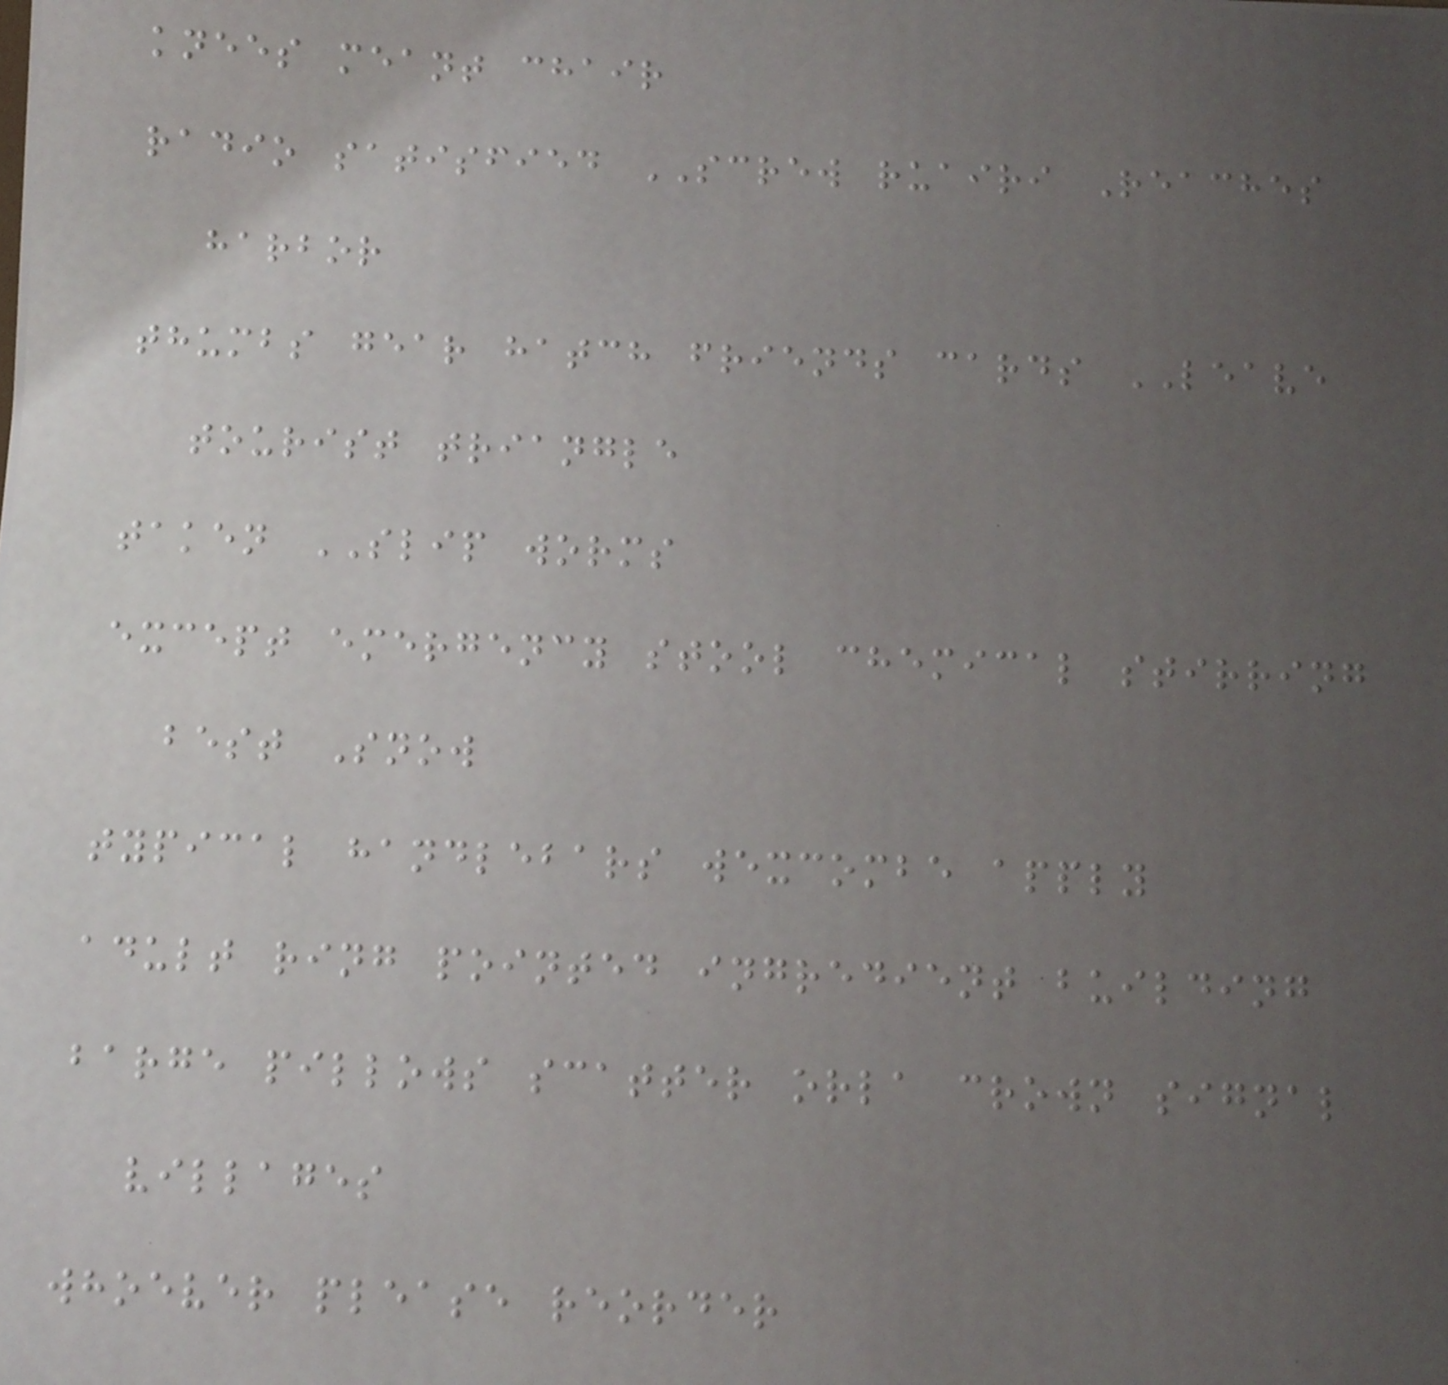knees meant chair
radio satisfied SCREW ruairi Reaches
harbor
thumbs gear hatch friends cards LEAVE
tourist triangle
taken SLIP worms
except emergency stool chemical stirring
best Snow
typical handlebars wexcombe apply
adult ring pointed ingredient building
barge pillows scatter orla crown signal
villages
whoever please reorder
